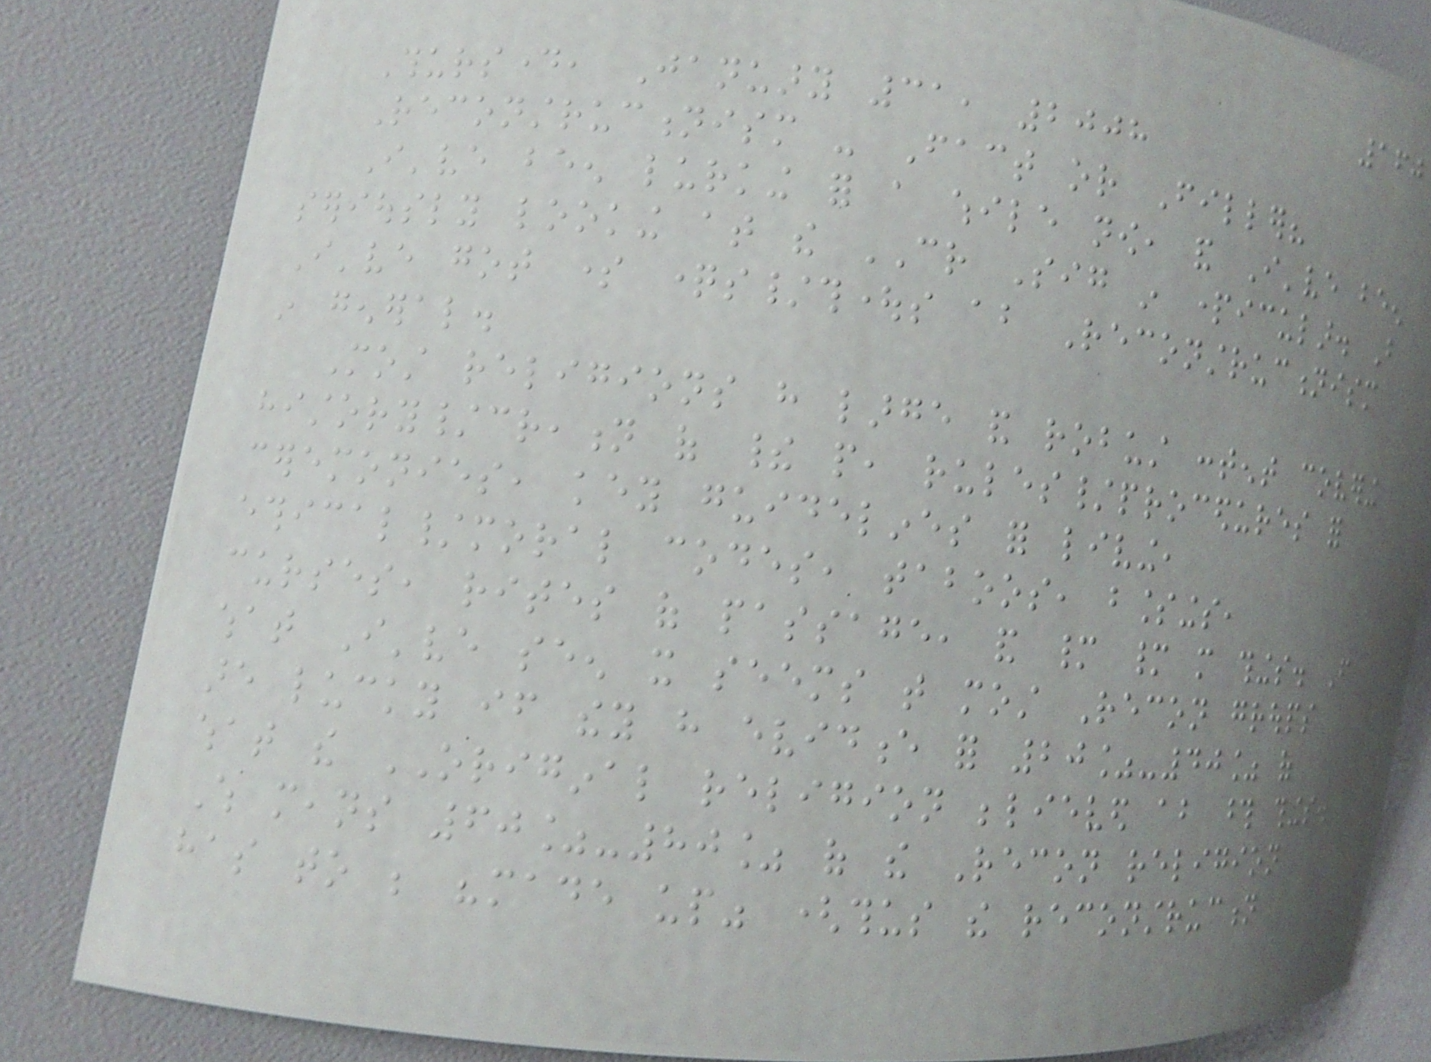160
Thursday, January 31, 2008
Reconstructionism - Fact or Filler?
I've been lurking for a while now, and I've been
seriously looking at the CR Sig in particular. But
I've got some questions/thoughts about Reconstructionism
in general.
Most religions have large and robust content covering
history/creation of their people, rules/procedures for
ceremonies, key guidelines for living,
ethical/moral codes, taboos, blessings,
curses, rites of passage, and many many more things. From
what I've seen it seems that most Recon groups
are lucky if they have evidence for 20%-40% of
what the ORIGINAL religion believed about those things.
Which means 60%-80% of the Recon religion
has to be "made up" (thus the reconstruction
